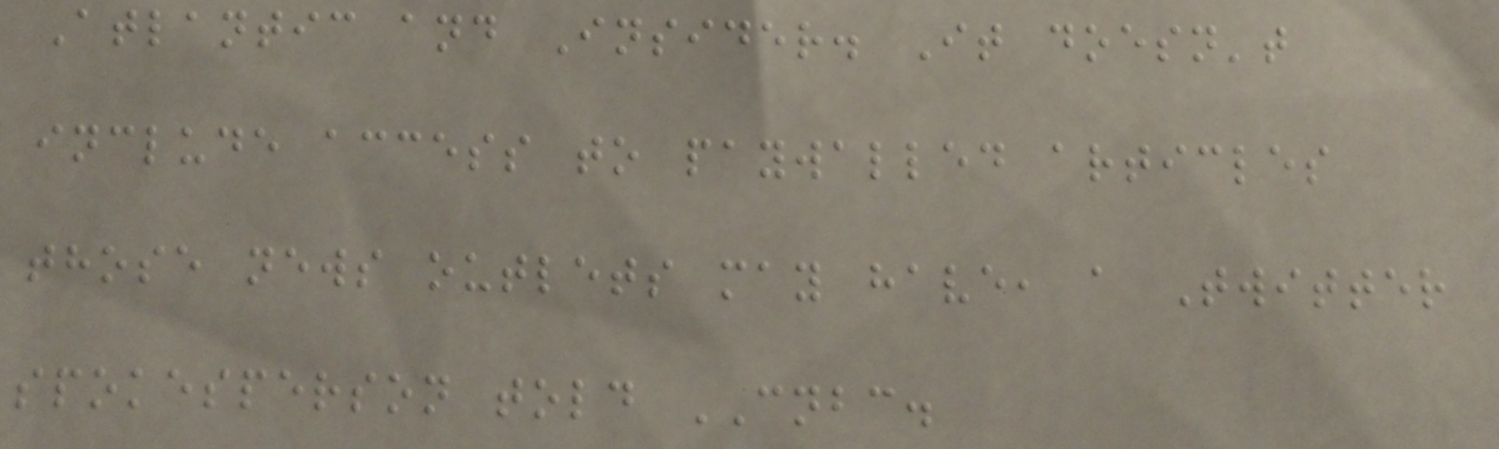Atlantic and Insider. It doesn't
include access to paywalled articles
those news outlets may have, a Twitter
spokesperson told CNBC.
